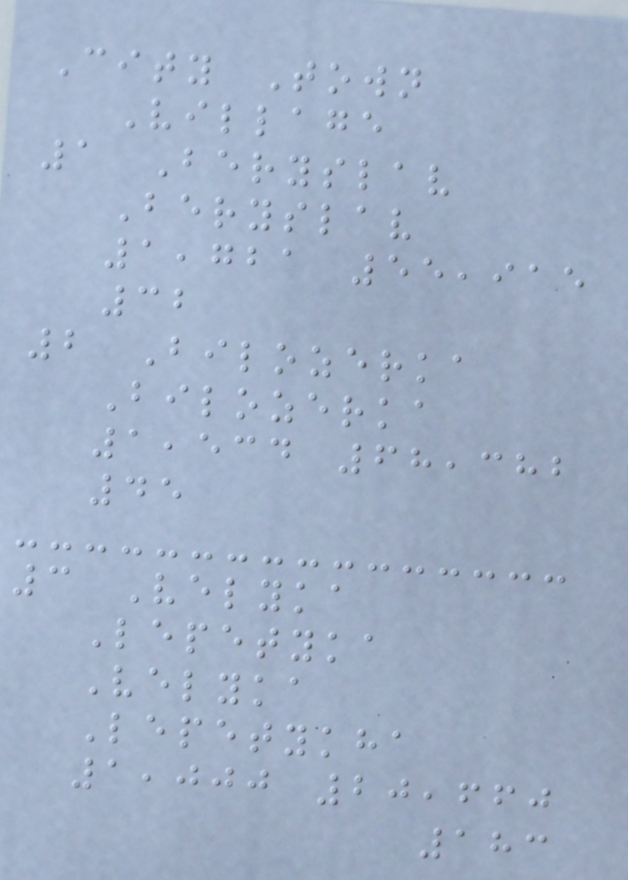City Town
Village
1 Beryslav
Beryslav
1,721 55,915
32
2 Bilozerka
Bilozerka
1,534 68,382
45
3 Velyka
Lepetyka
Velyka
Lepetykha
1,000 20,660
183
